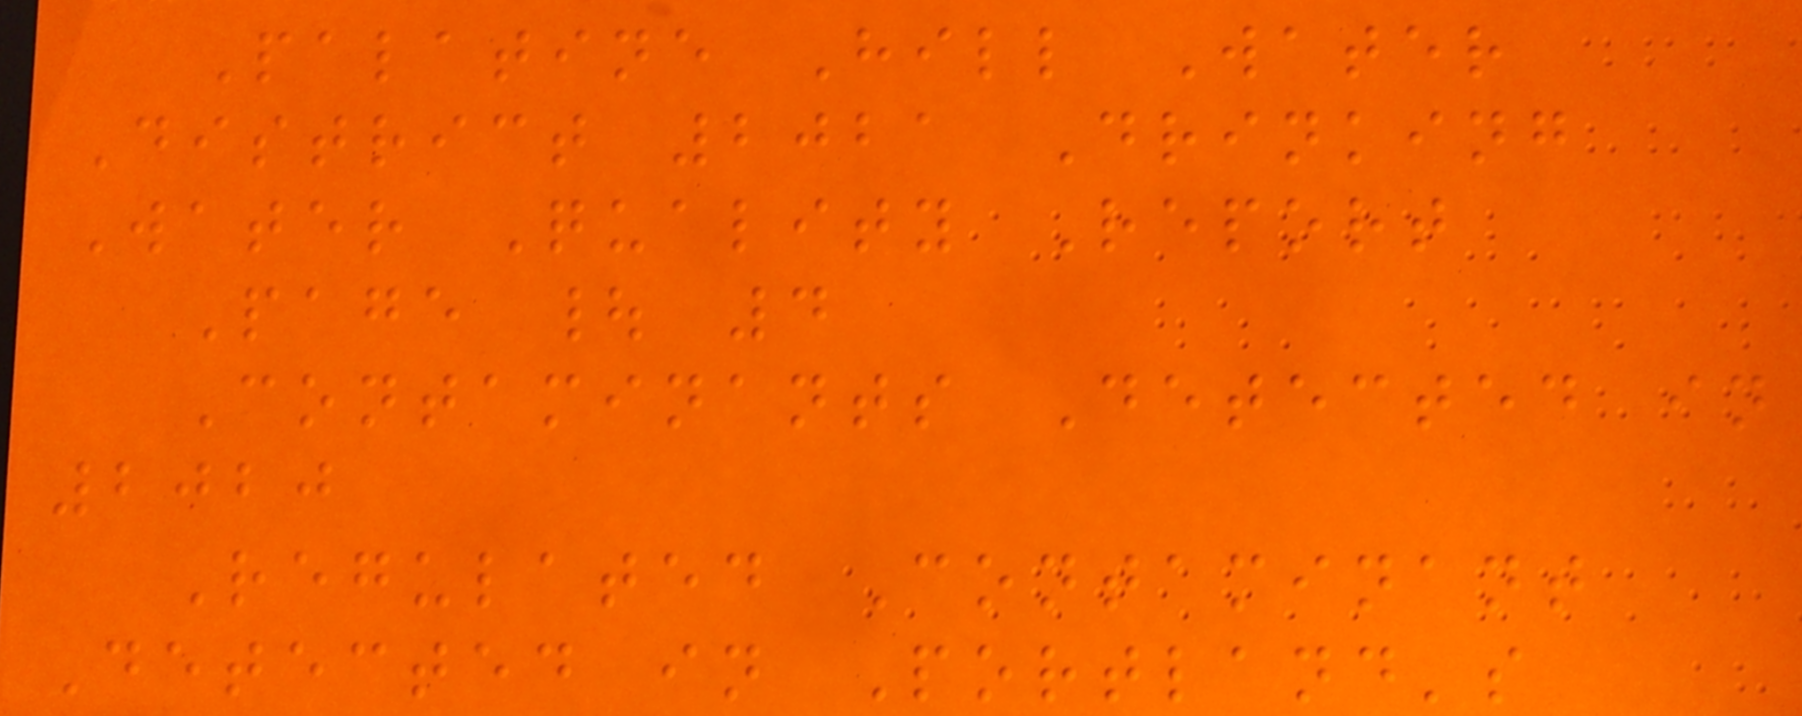Palatine Hill Water
District 2021 Drinking
Water Quality Report
Page | 4
Contaminants Detected in
2020
Regulated Contaminant
Detected in Portland's
